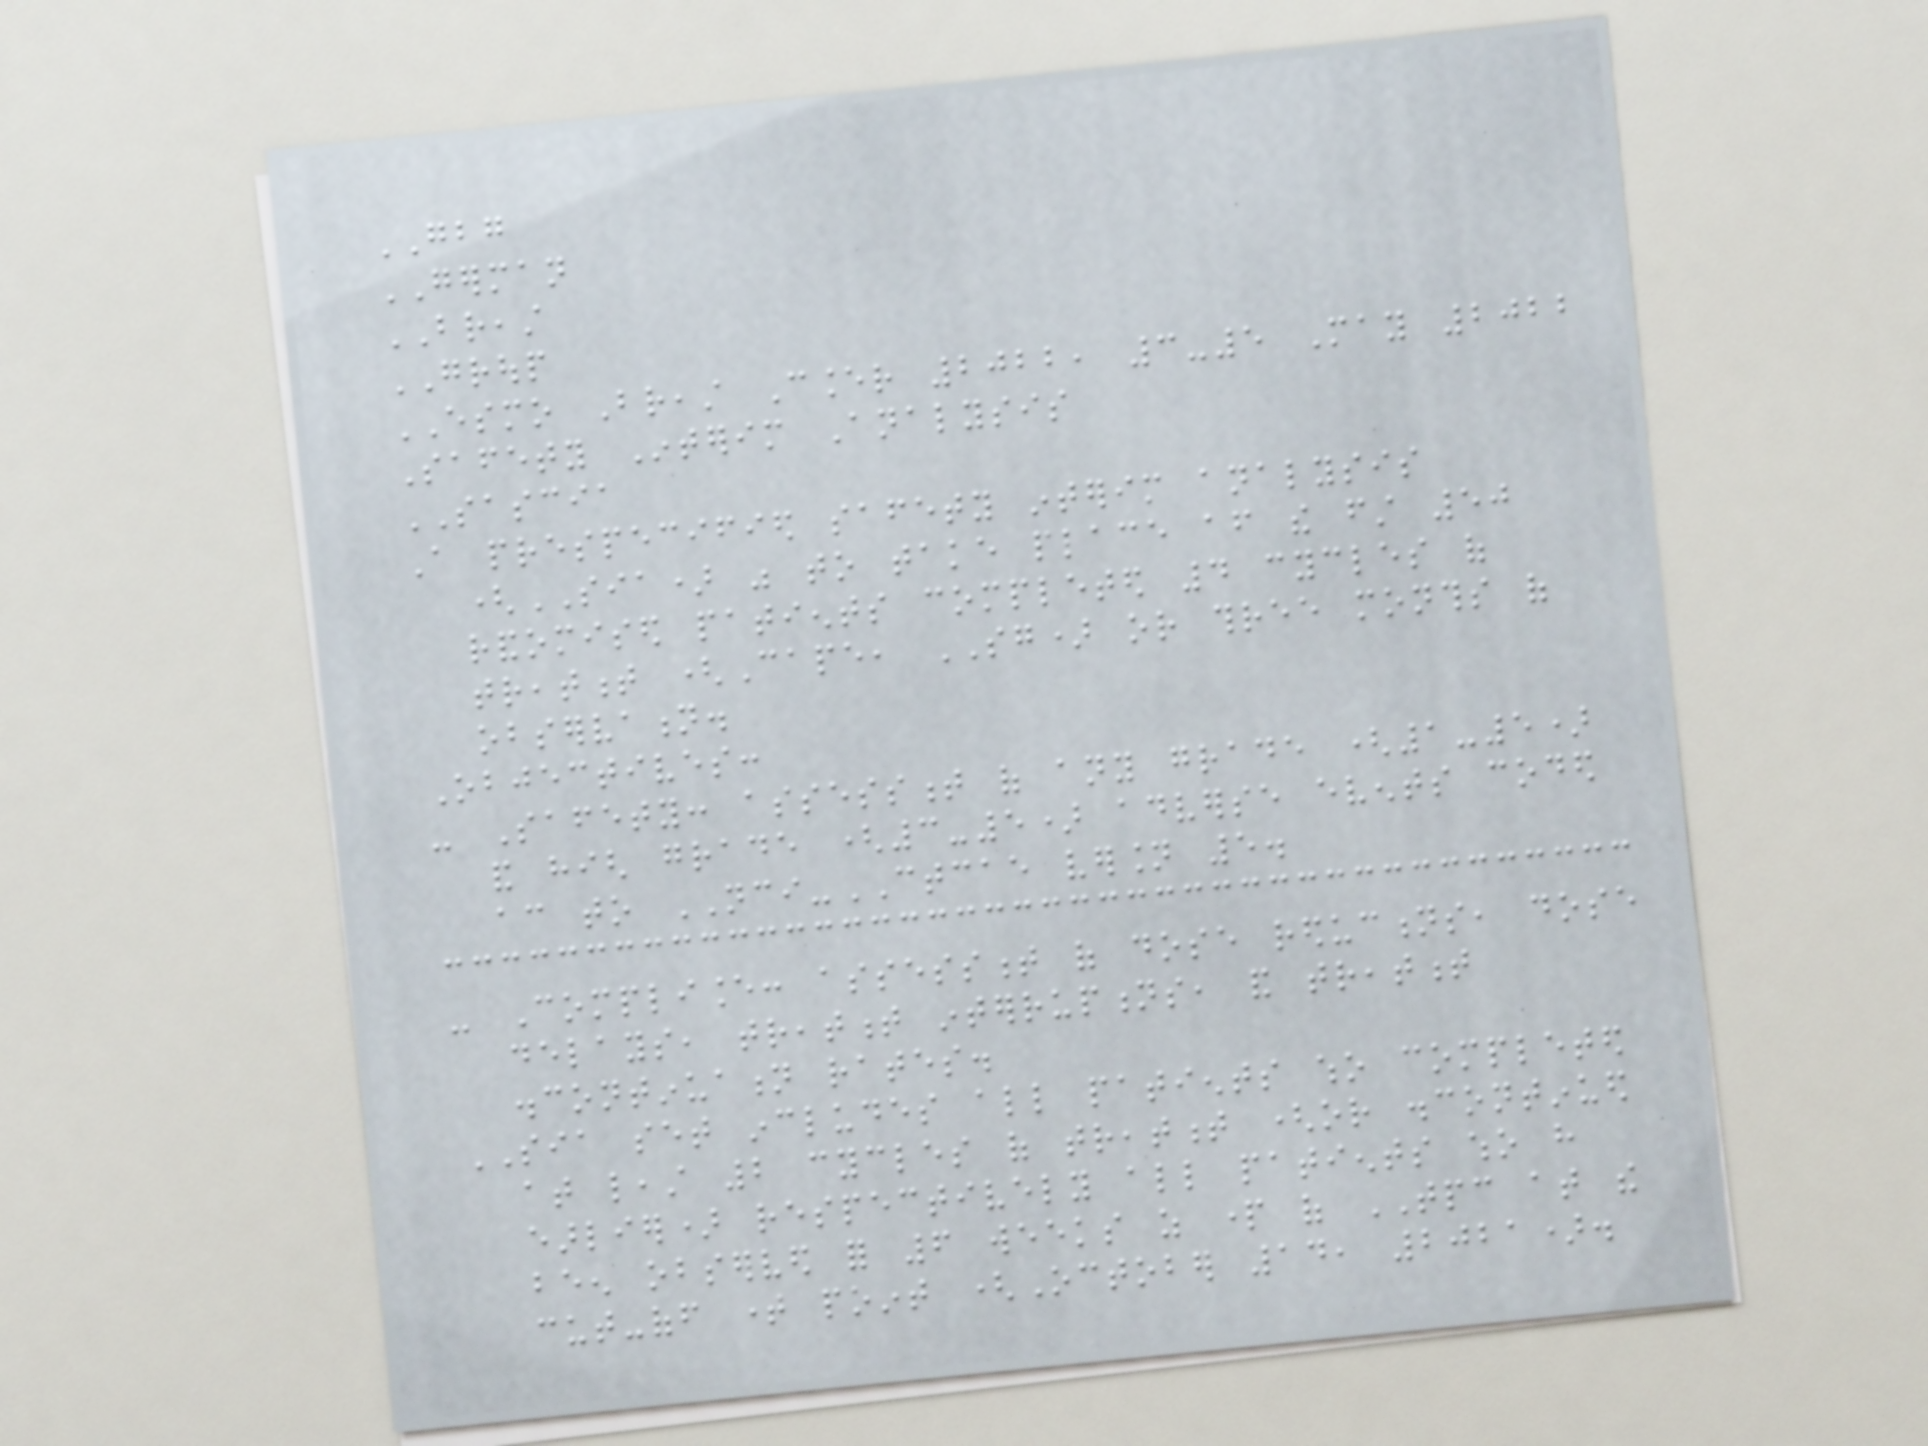GBG
GERMAN
BREAST
GROUP
ESMO Breast Cancer 2022, 3-5 May 2022
Safety Interim Analysis
SASCIA
A prespecified safety interim analysis
(SIA) was to take place after the first 50
randomised patients completed 4 cycles of
treatment (Cape, SG) or three months of
observation.
Objectives:
- Safety: assessment of any grade (1-5)
and high grade (3-5) adverse events coded
according to NCI-CTCAE version 5.
- Compliance: assessment of dose reductions, dose
delays, treatment interruptions, and treatment
discontinuation rates.
SIA set includes all patients who completed
at least 2 cycles of treatment (or discontinued
earlier) respectively all patients who have
been observed for 6 weeks as part of TPC at the
cut-off time point (October 14, 2021).
